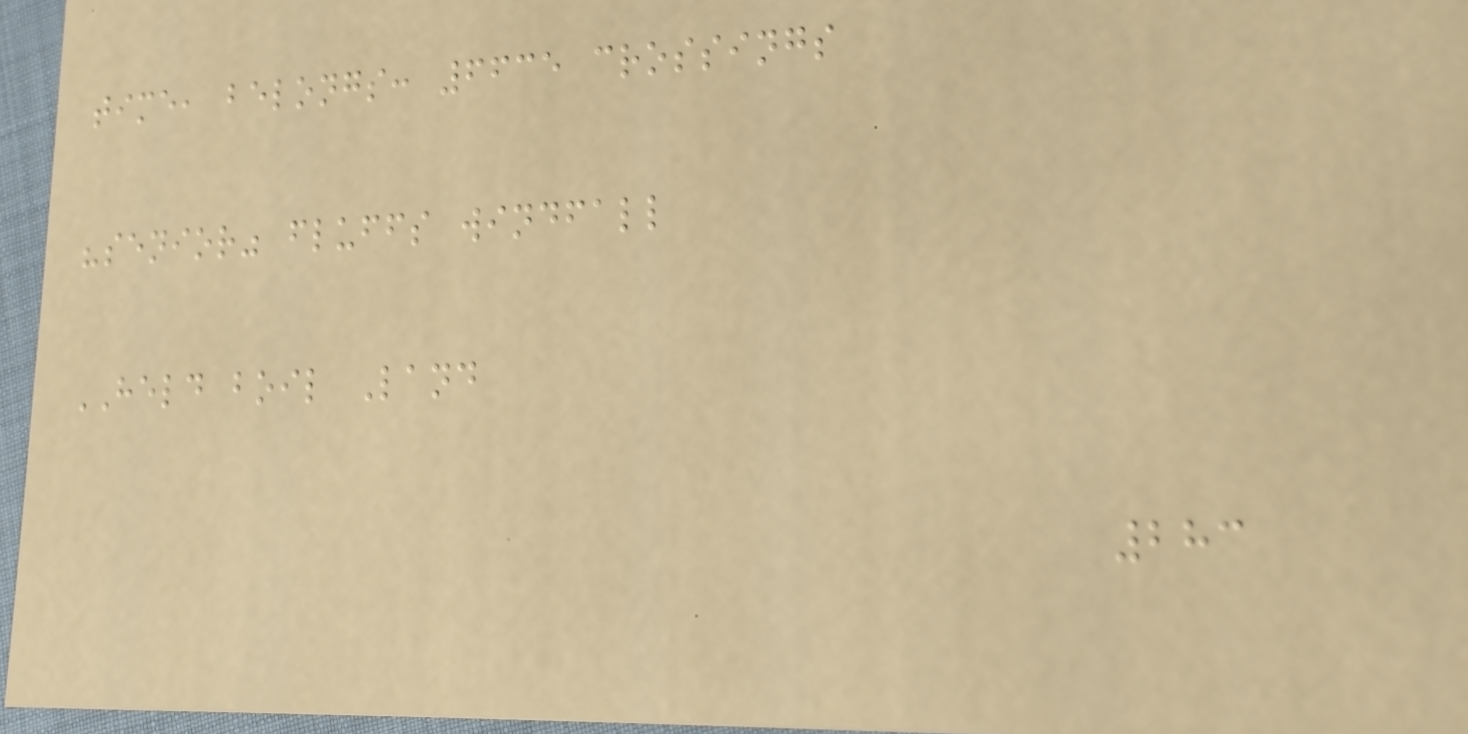time, belongs: 6635 crossings
"senior" fluffs windfall
HELD boil Land
283
